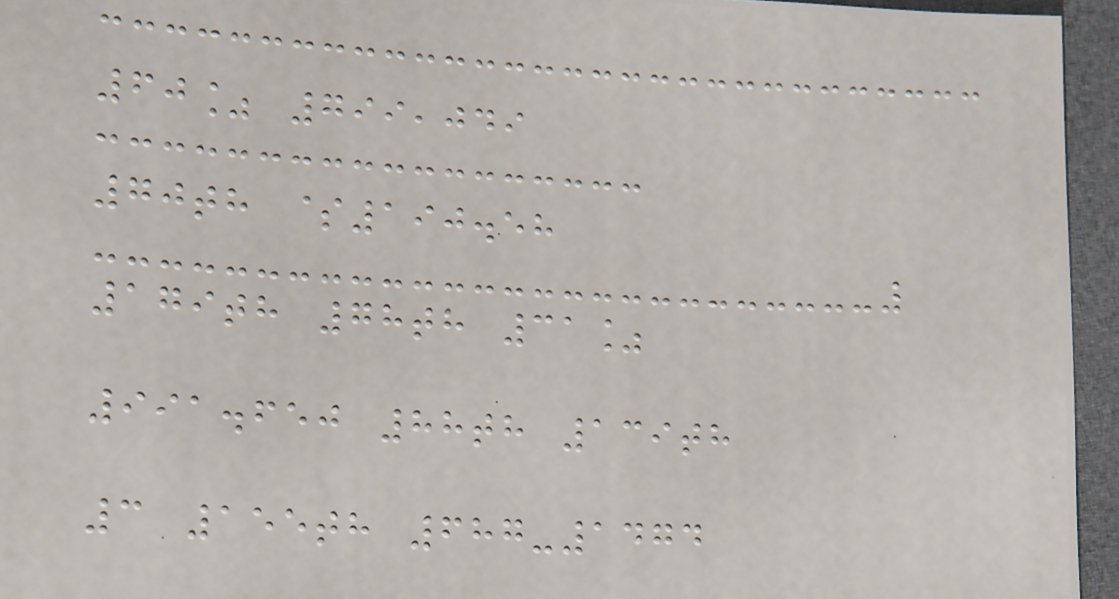60% 799,049
70th $190.58
179th 78th 31%
991.650 88th 139th
3 155th 687-1474
